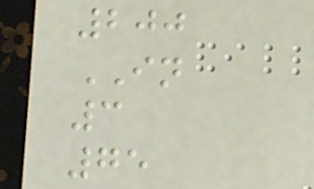200
IN
3
75
